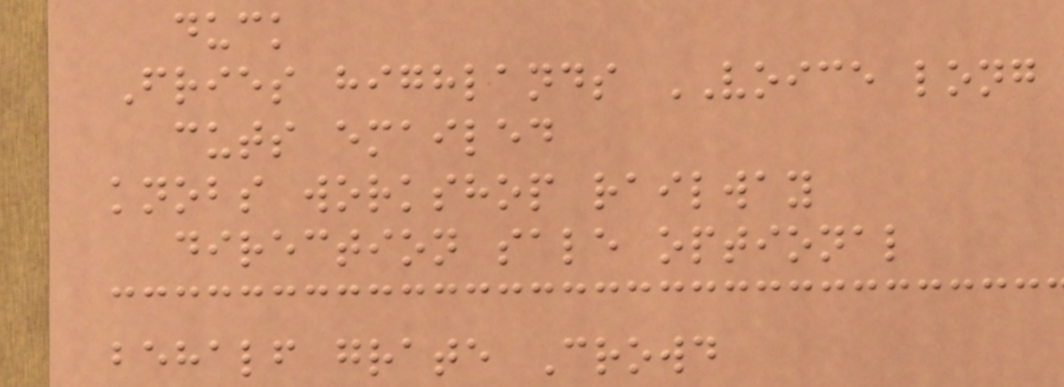duck
Fries highlands VOICE long
cuts emailed
knobs workshop railway
direction sale optional
behalf grate Crowd
